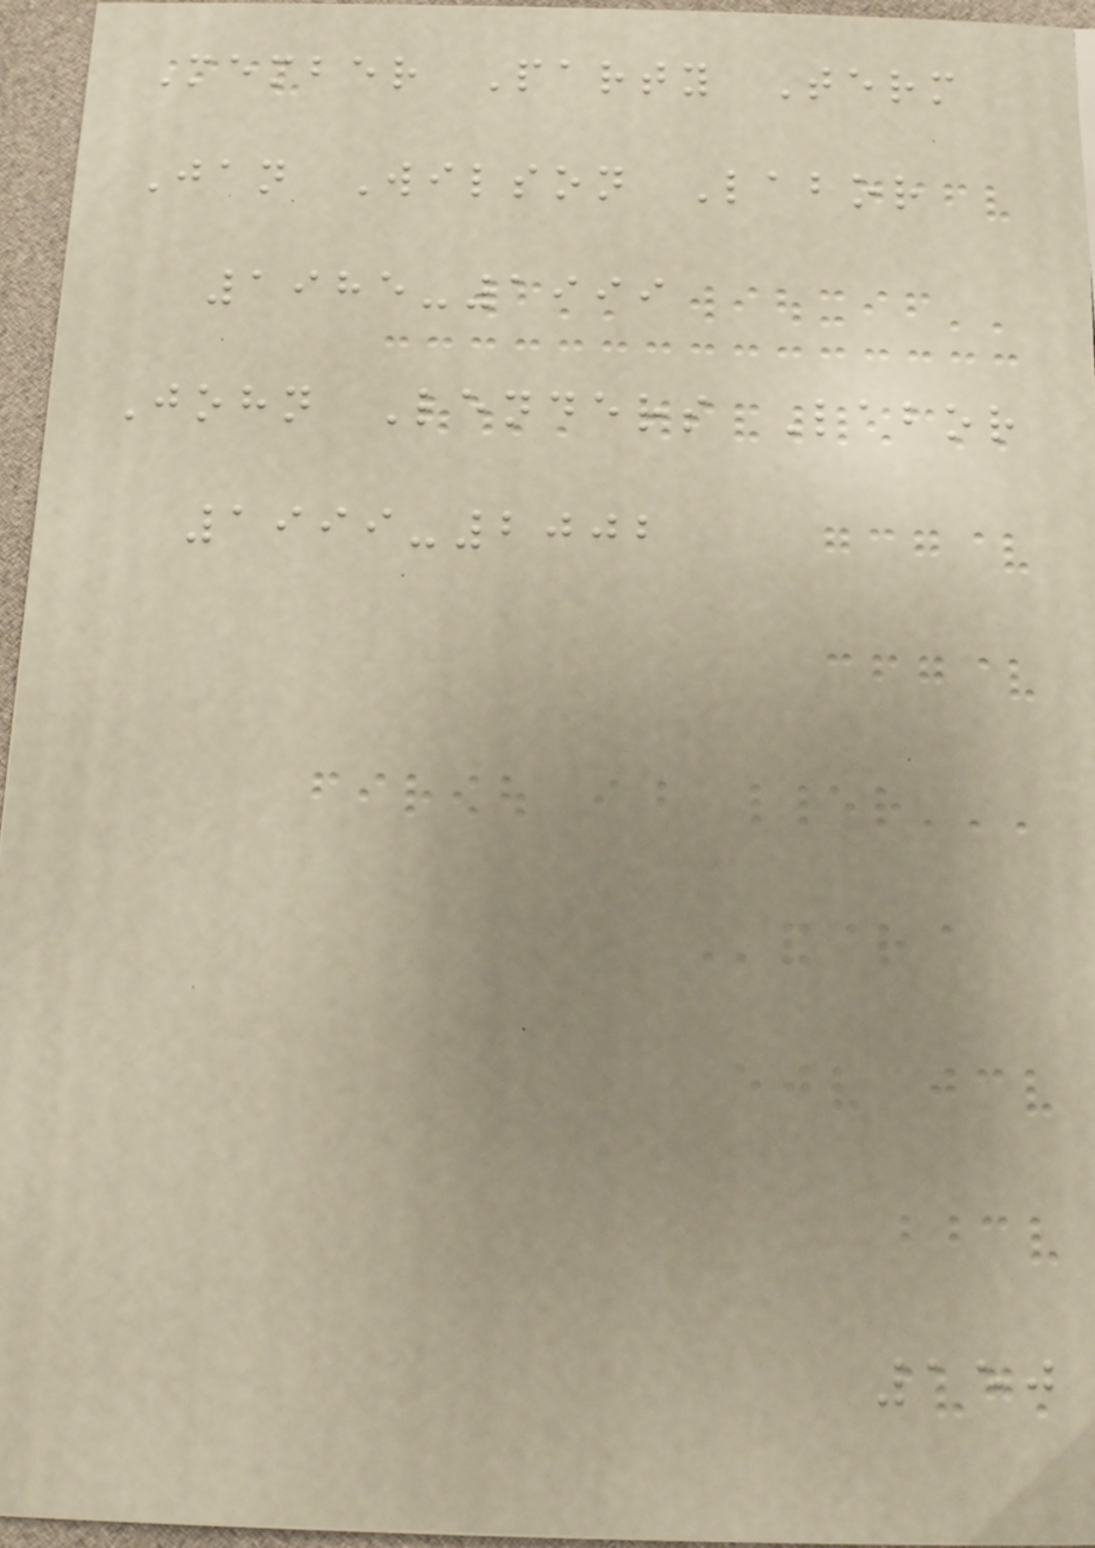Member Party Term
Jan Wilson Labor
1985-1999
John Lenders Labor
1999-2002
150
